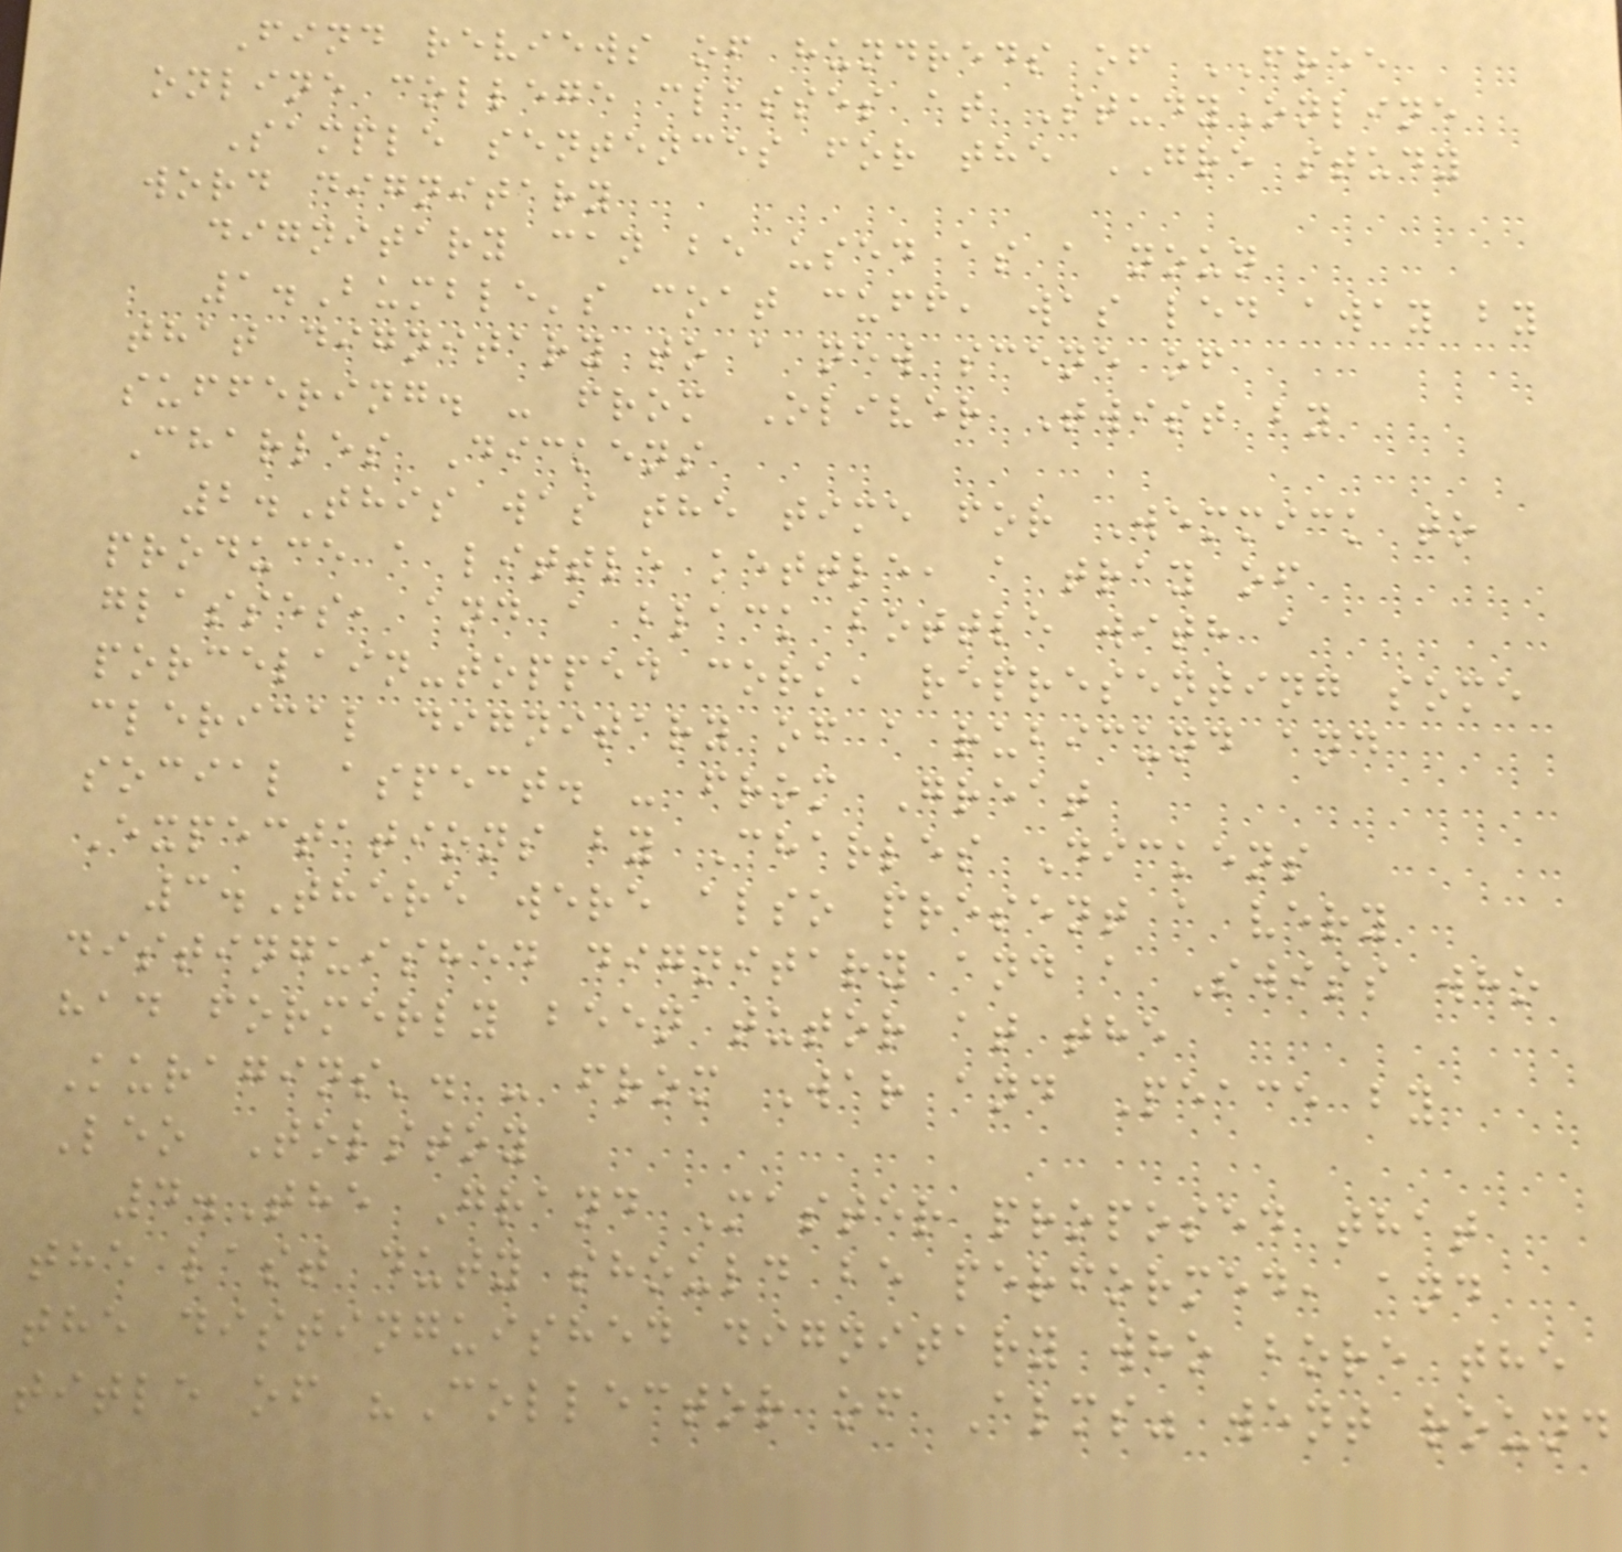Find reviews of hundreds of FREE
online college classes at StudyOnline
Sample sentences for the GRE study
word dignitary
dignitary can be used as a noun
1.Bumble's coat cuff, was led away by
that dignitary to a new scene of
suffering. - from Oliver Twist by
Charles Dickens
2.This was the time for Wemmick to
produce a little kettle, a tray of
glasses, and a black bottle with a
porcelain-topped cork, representing some
clerical dignitary of a rubicund and
social aspect. - from Great
Expectations by Charles Dickens
3.There were also present a very
distinguished dignitary and a Swiss who
had formerly been tutor at the
Kuragins'. - from War and Peace by
Leo Tolstoy
4.The Grand Master proposed that
the last duty should be performed, and
the distinguished dignitary who bore the
title of "Collector of Alms" went round
